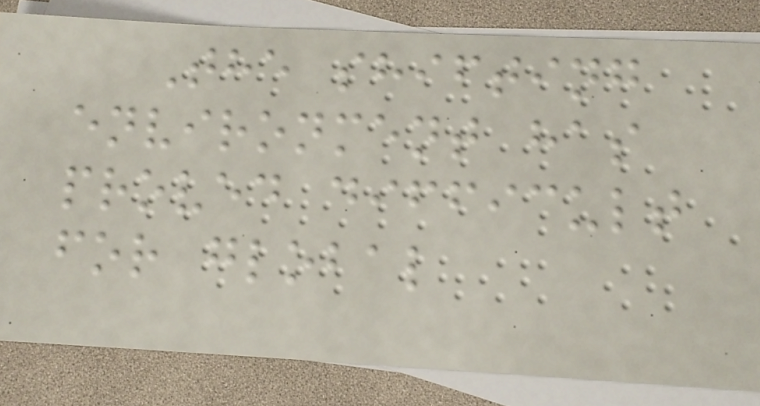The shifting
environment has
proved difficult
for global
